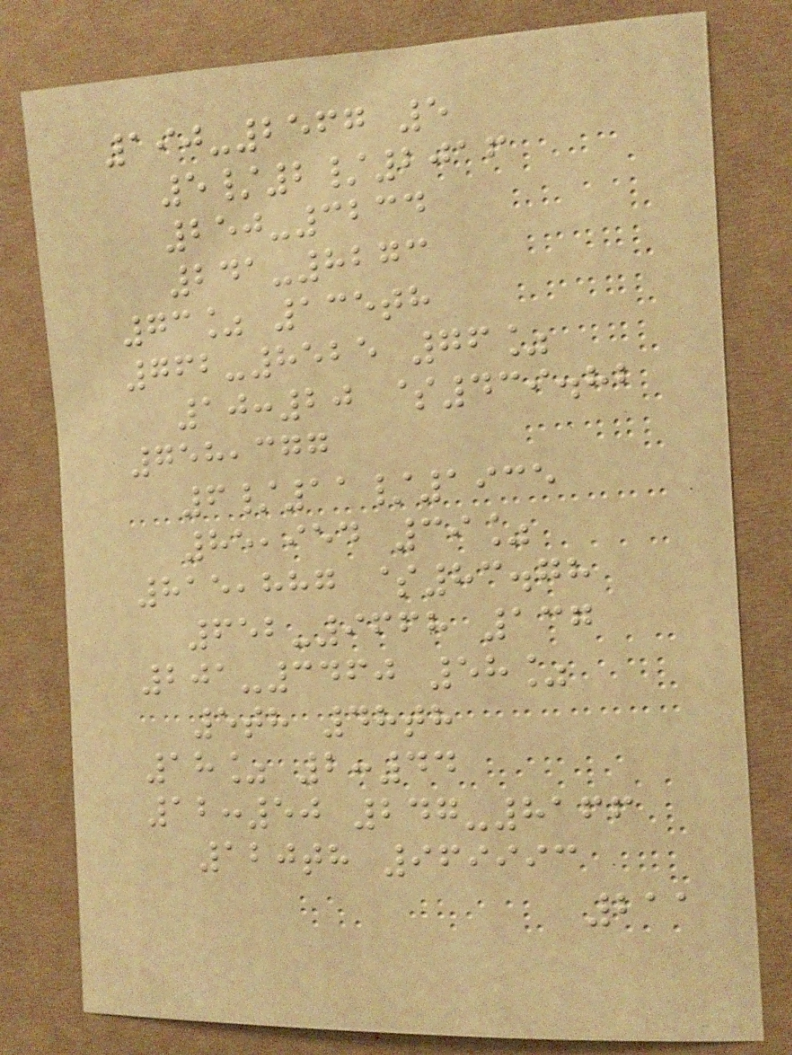190-2567 5
5/2/2016
250-3234
241-8273
73% 135th
762-8525 76%
10:20 $439.82
758,377
6/11/1935
85,954 39%
815,887 $83.78
652-9668 137
201-3460 58%
5th 48th
18% 2:44
12:50 247-8166
120th 969993
211
